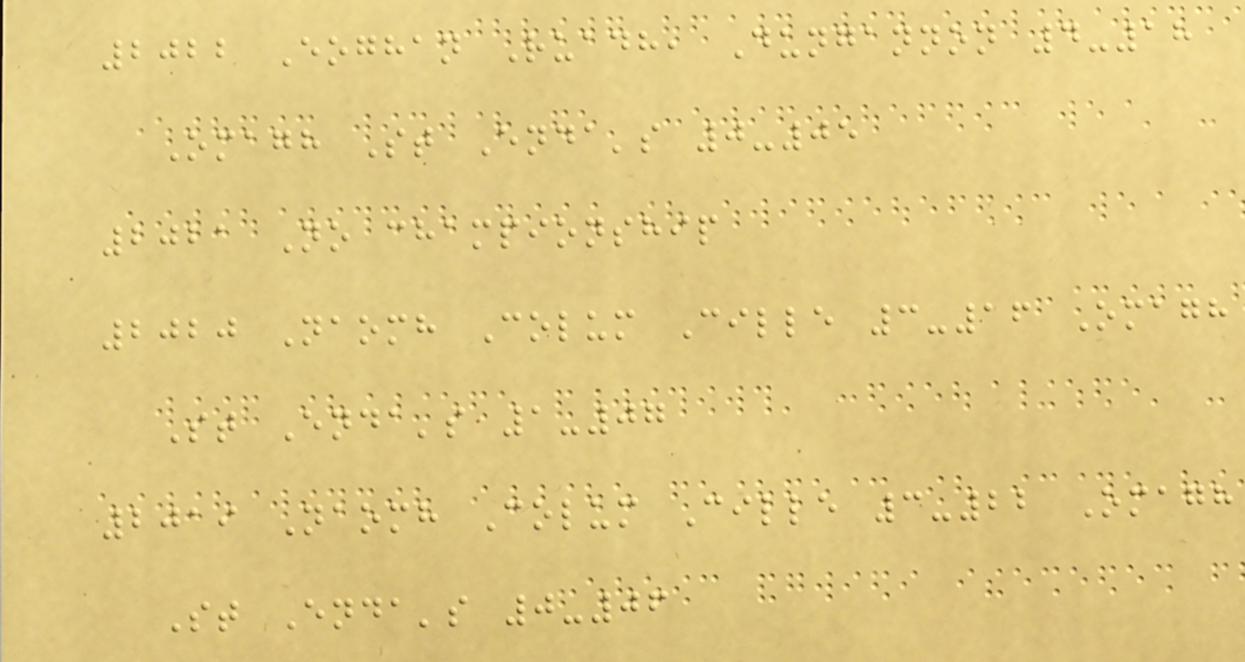2022 Eoghan Ruadh, Dungannon 4-18
Omagh St Enda's 0-05
2021 No championship
2020 Naomh Colum Cille 3-16 Omagh
St Enda's 1-07
2019 Naomh Colum Cille 3-22 Omagh
St Enda's 0-06
